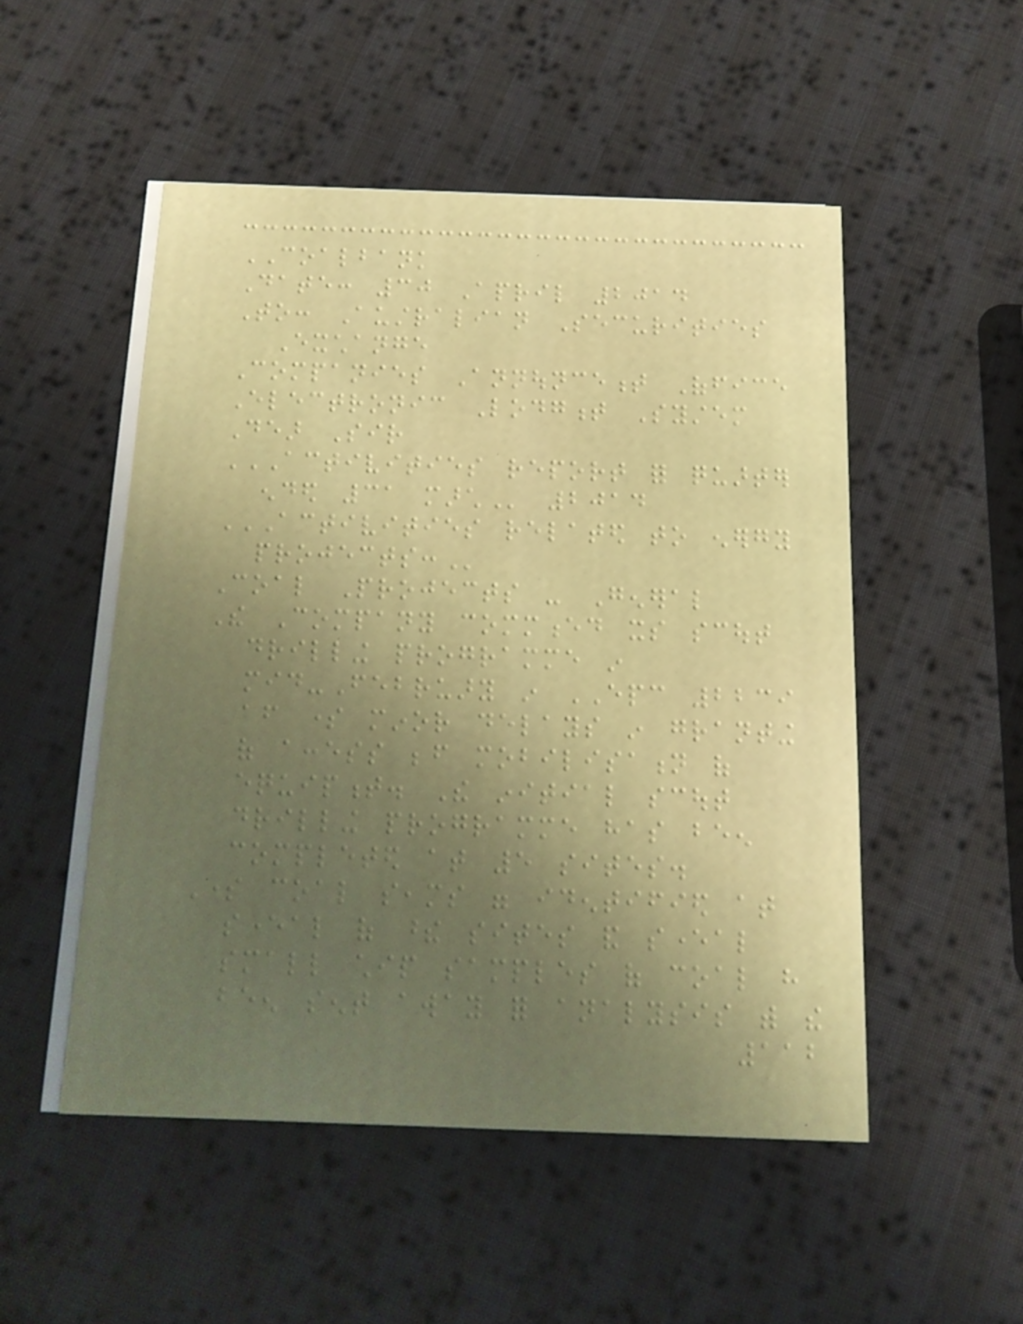COALBANK
Date: 30 April 2014
To: Australian Securities
Exchange
Companies Announcement Office
Electronic Lodgment System
Dear Sir
ACTIVITIES REPORT FOR QUARTER
ENDED 31 MARCH 2014
ACTIVITIES RELATED TO ENERGY
PROJECTS:
Coal Projects - General
The Company commenced its scout
drilling programme in
mid-February in EPC 2239
after some minor delays in granting
of access before mobilisation of
equipment. The initial scout
drilling programme has been
completed at 5 sites.
Some coal seams were identified at
several of these sites and several
small chip samples of coal have
been sent away for analysis with the
112
